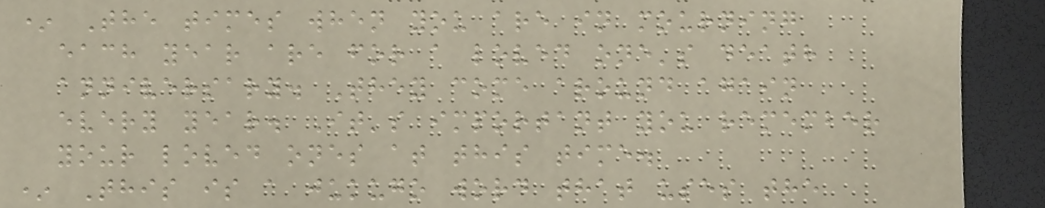* The times when you are in mourning
each year are for a loved one's death
anniversary. They come around again
every year. It's important you remember
your loved ones at this time.
* This is a jukugo word that uses the
